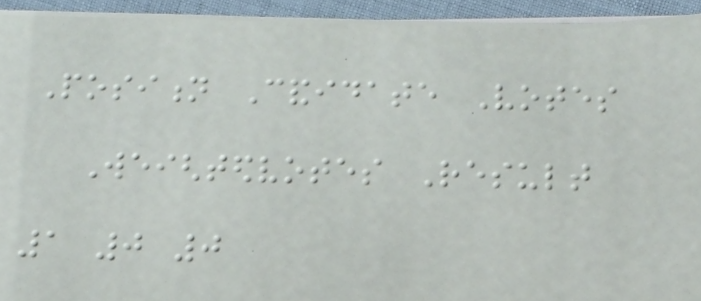Position Candidate Votes
Weightedvotes Result
1 0 0
